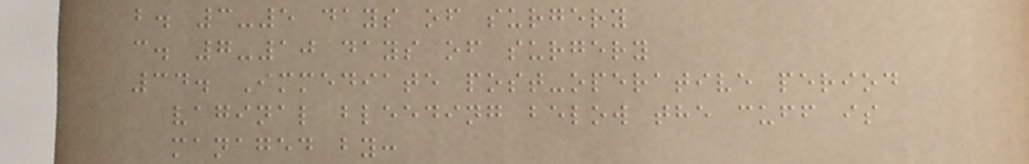b. 3-5 days of surgery
c. 7-10 days of surgery
34. Immediate post-operative period
vaginal bleeding below the cuff is
managed by:
